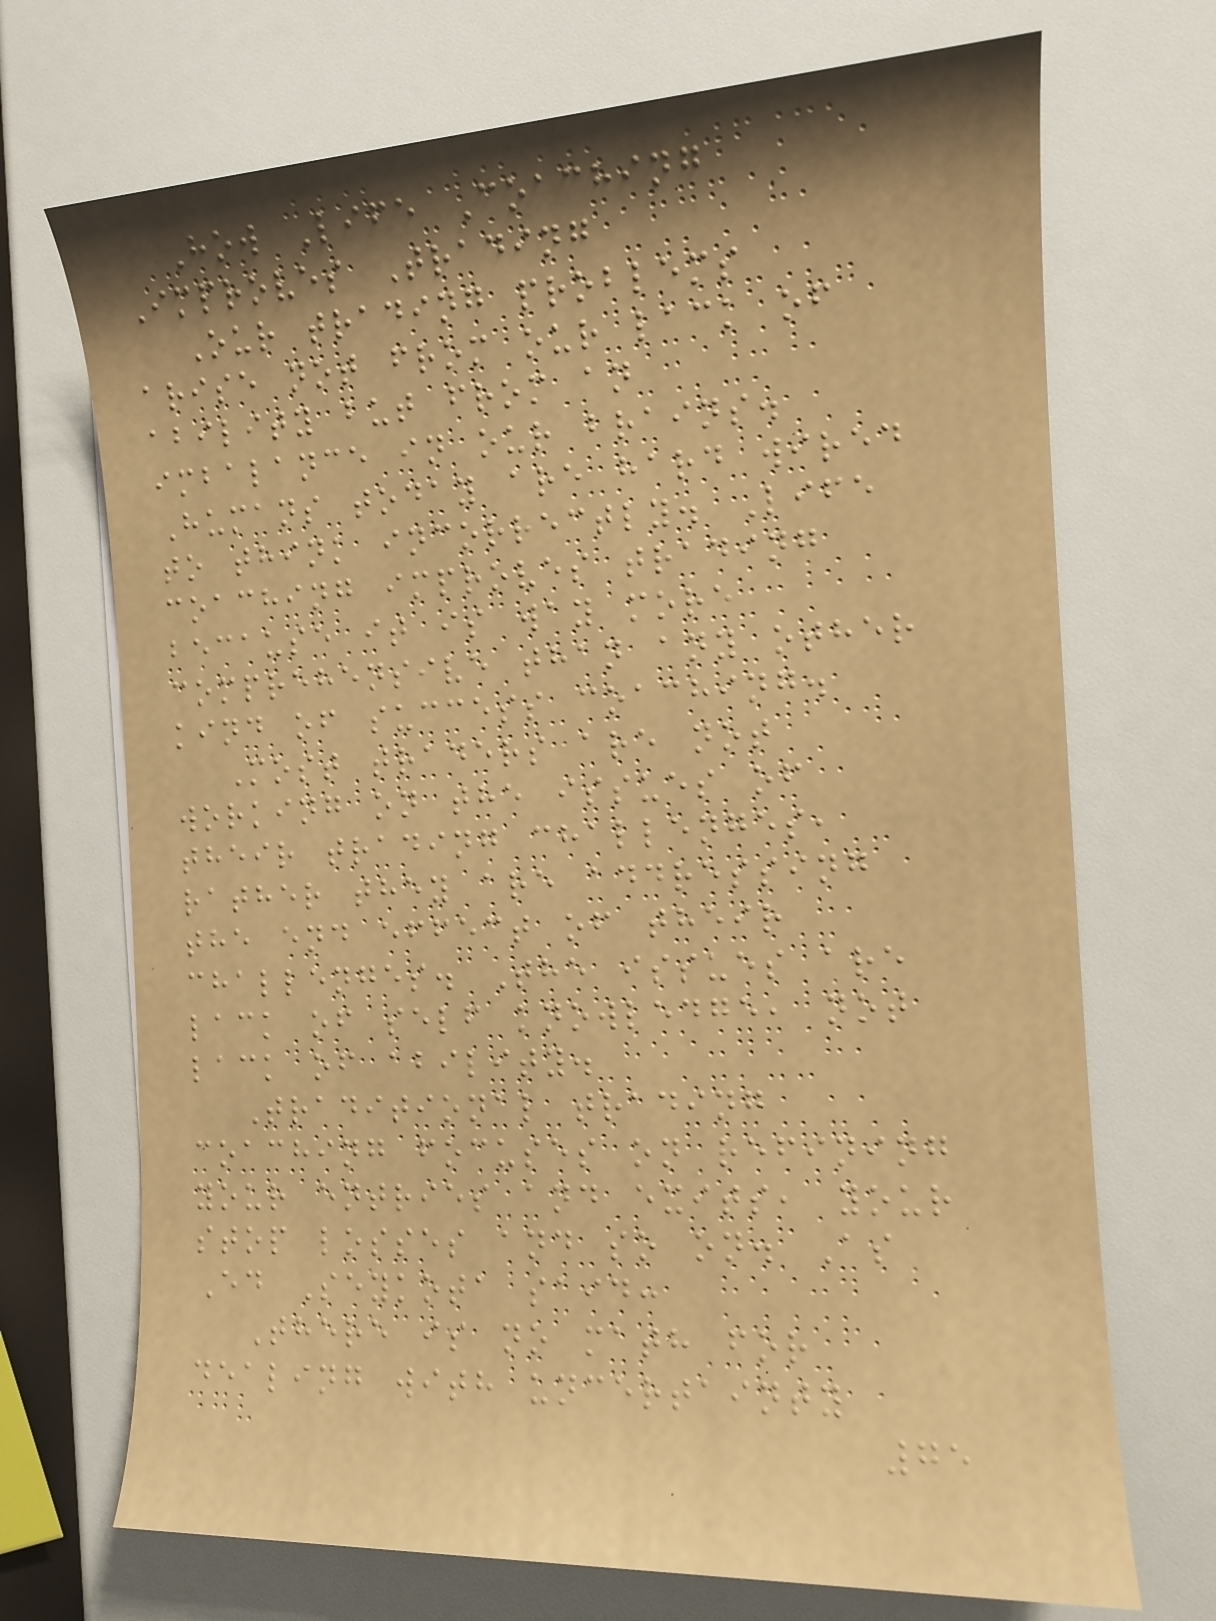How Life Coaching
Improves Trading
Our trading problems
arise not from our lack of
ability but from an
imbalance in our brains.
Humans today are hard wired
to think incorrectly. Life
coaching improves trading
because it is way more
comprehensive than any other
kind of success coaching.
Most traders are not
working on the issues of
their trading challenges,
rather they are addressing
the end effect of their
challenges. The issues are
lack of self knowledge, not
lack of ability.
Traditional trading
coaching focuses on refining
your entries and exits, your
stop losses and so on. As
Ed Seykota said:
There is no math for
dealing with uncertainty
75
